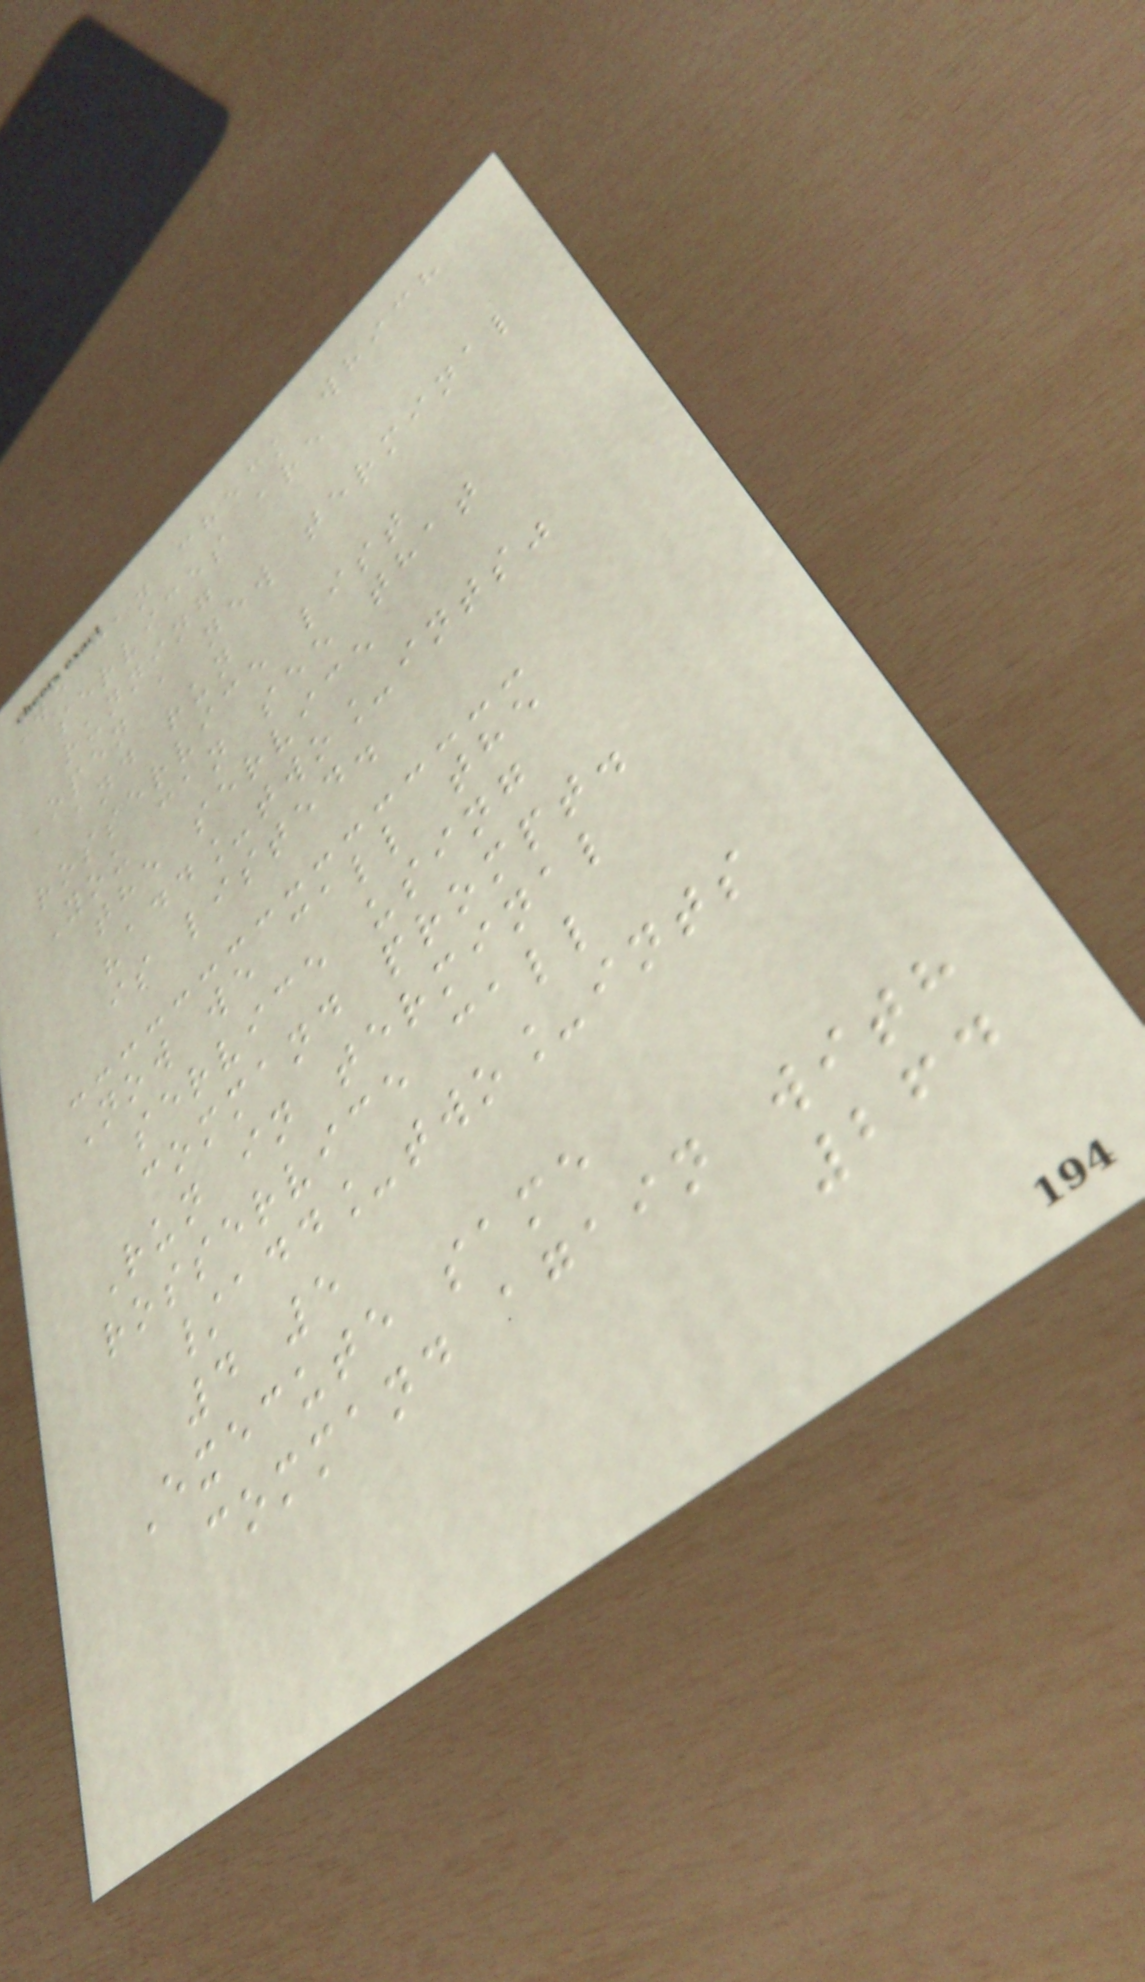We can check which
services are
running
Open a new terminal
and run
rosservice list
You can see that
the service
"add_two_ints"
is listed.
Now we call the
service using
command prompt.
Run in terminal
rosservice call
/add_two_ints
4 5
Execute same
command again with
264
